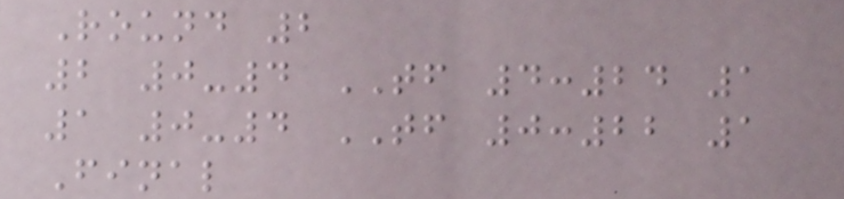Round 2
2 0-4 TF 4:24 1
1 0-4 TF 0:22 1
Final
